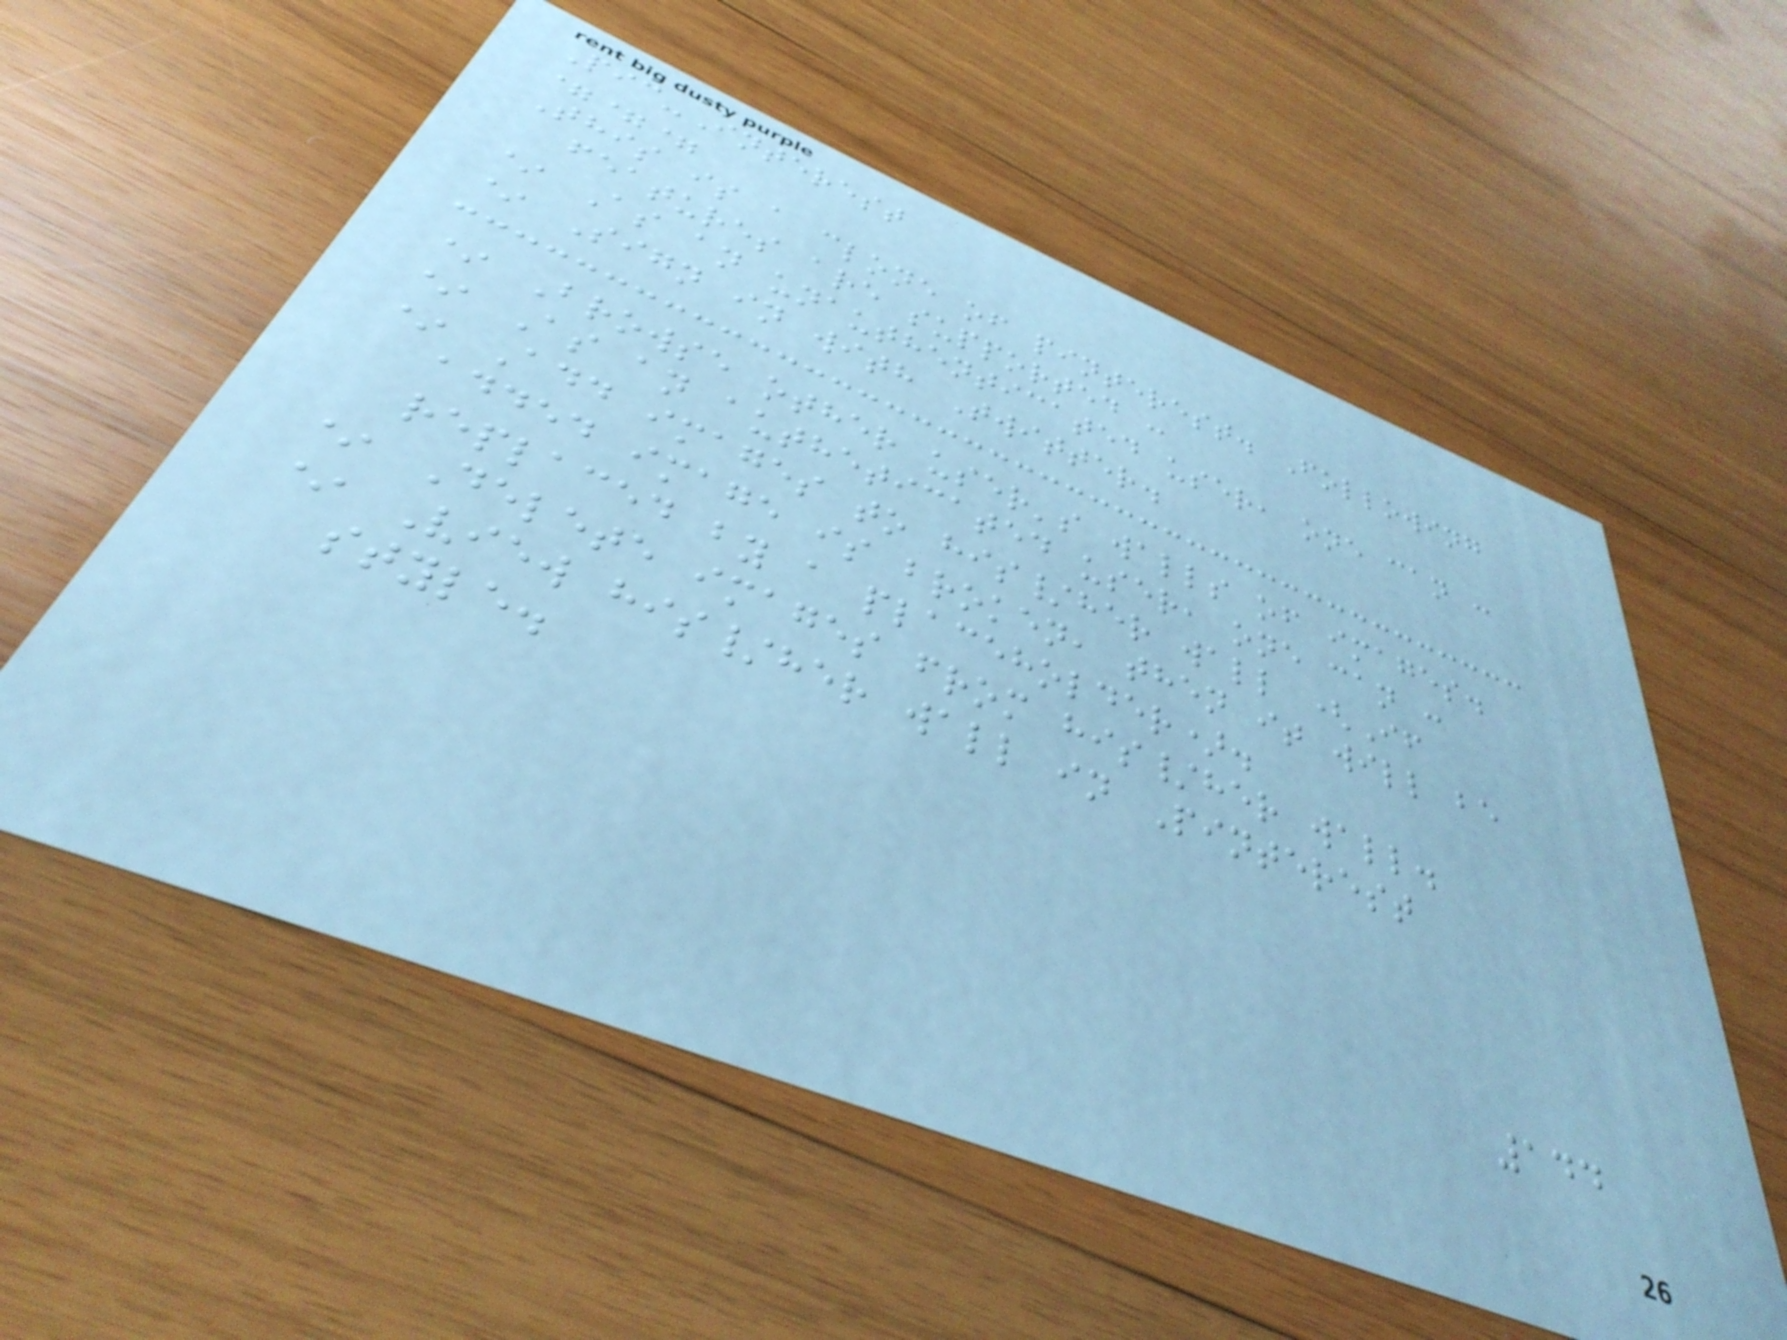Pic-Interest
===
This is a clone of pinterest. Following
features are supported :
* As an unauthenticated user, one can :
* Sign in with Twitter.
* Browse other user's walls of images.
* As an autheticated user, one can :
* Add images to his/her wall (If
added image is broken, then it will be
replaced by a placeholder).
* Delete images from his/her wall.
* View his/her wall in Pinterest
style.
144
